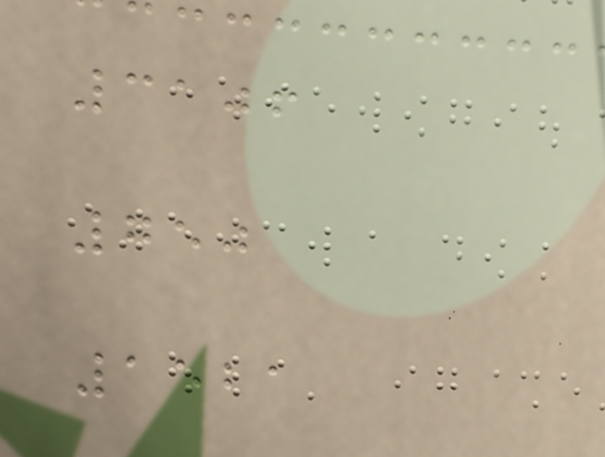3106
750
1521
